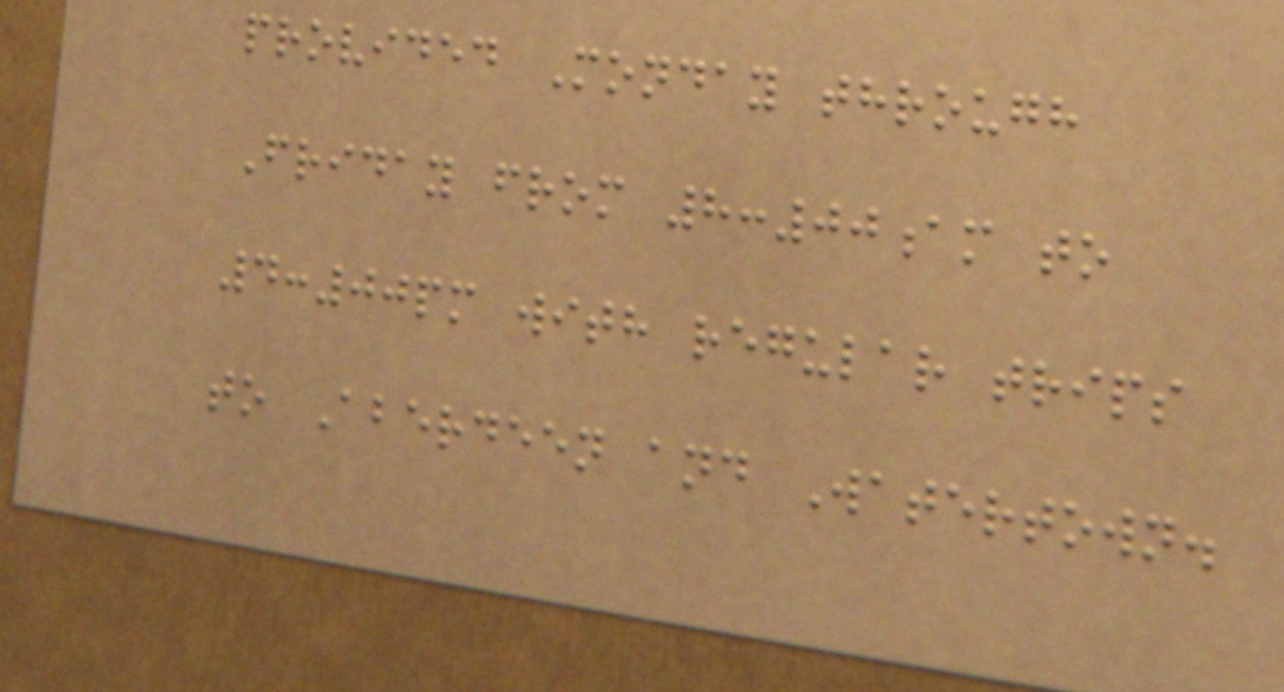provided Monday through
Friday from 8:00am to
4:00pm with regular trips
to Aberdeen and Watertown.
